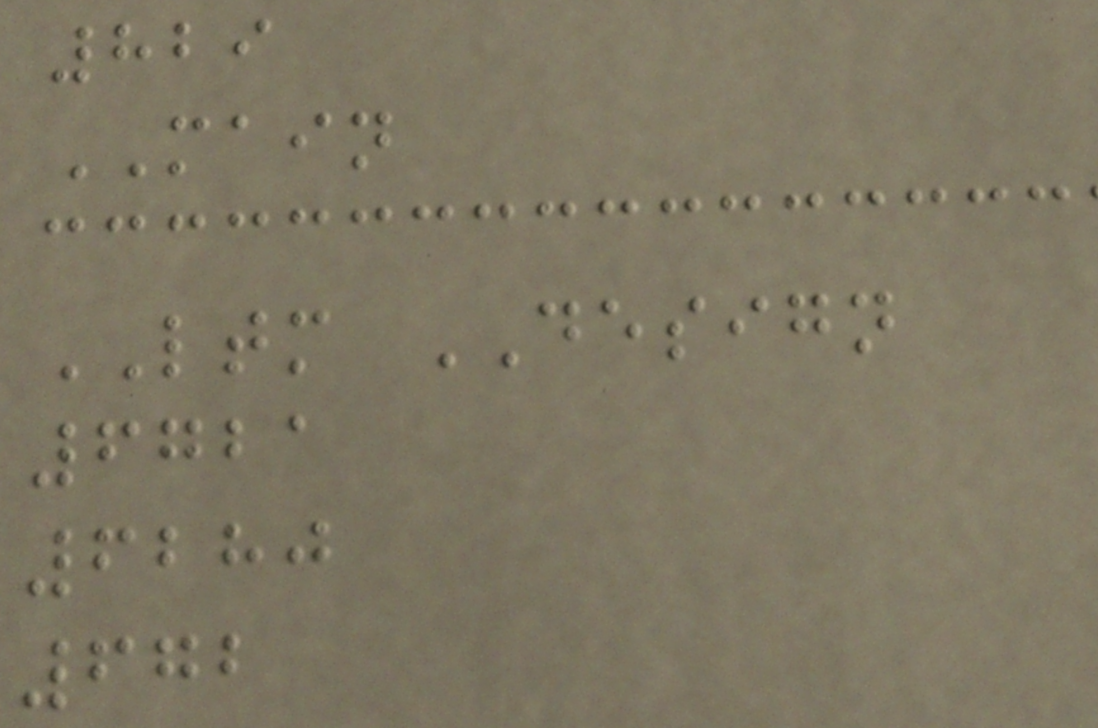829
MAIN
LTM DESIGN
6721
6280
672
